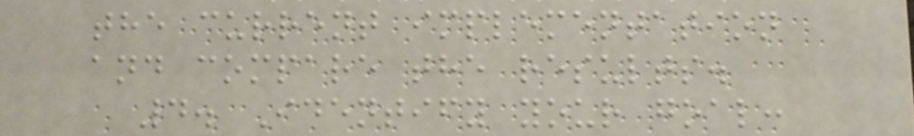the current implementation
and compare the results.
4. Identify your goal:
